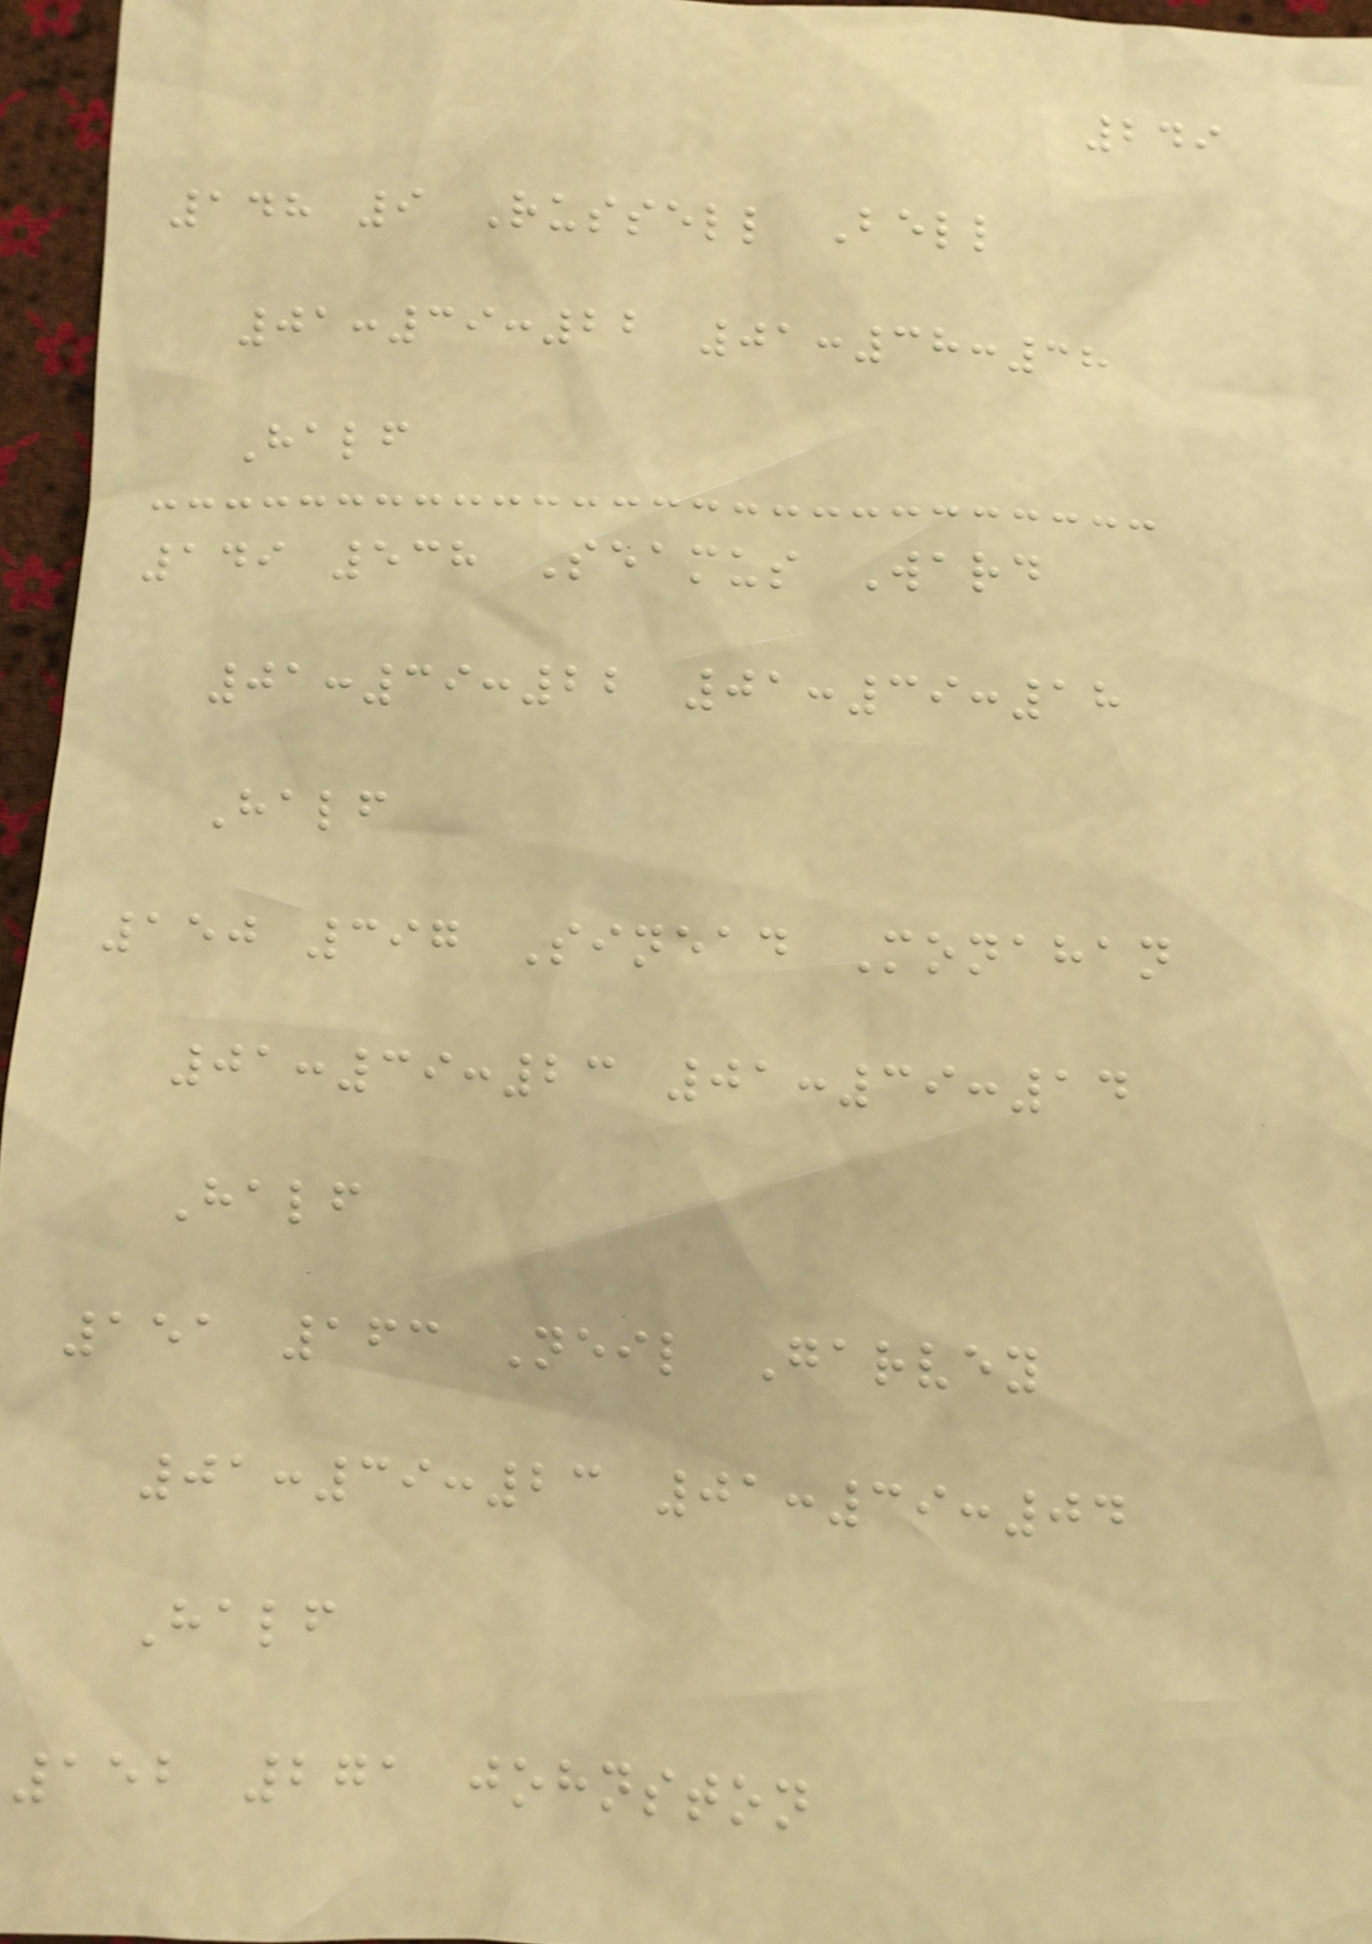249
148 9 Russell Bell
01:39:22 01:38:38
Half
149 538 Seamus Ward
01:39:22 01:39:18
Half
150 397 Sinead Monahan
01:39:23 01:39:14
Half
151 163 Neil Garvey
01:39:23 01:39:04
Half
152 271 johnston
